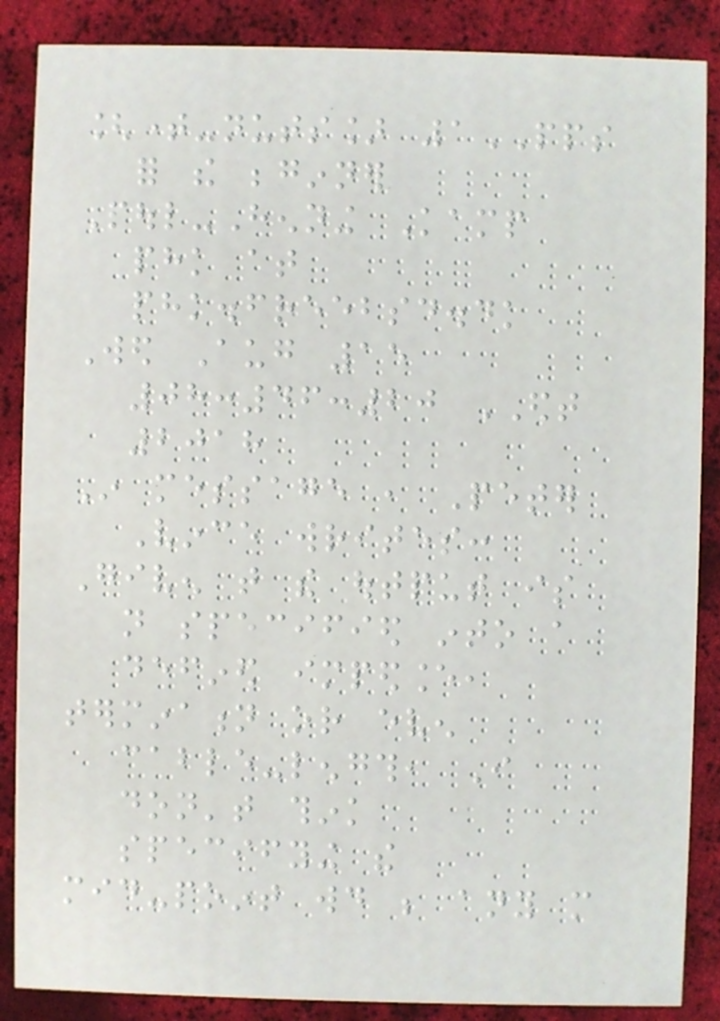[time-nuts] 1PPS
for the beginner
Poul-Henning Kamp
phk at
phk.freebsd.dk
Wed Aug 15
08:46:20 EDT
2018
In message , Peter
Vince writes:
Given that the output is
not specified into a
defined impedance,
termination or even
cable-length, I
don't think
specifying the
mid-point would be any more
